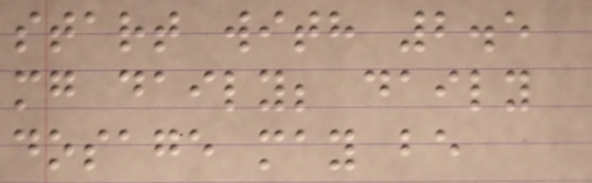start with 2.5
mg daily; daily
dosage may be
